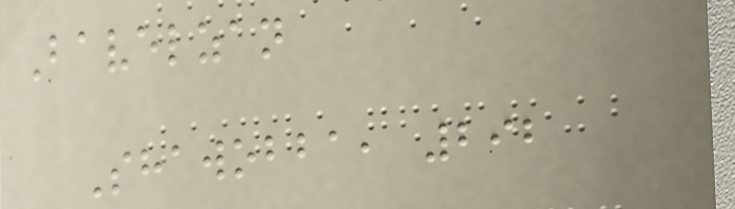Bavelzan
Shawobba, 292
